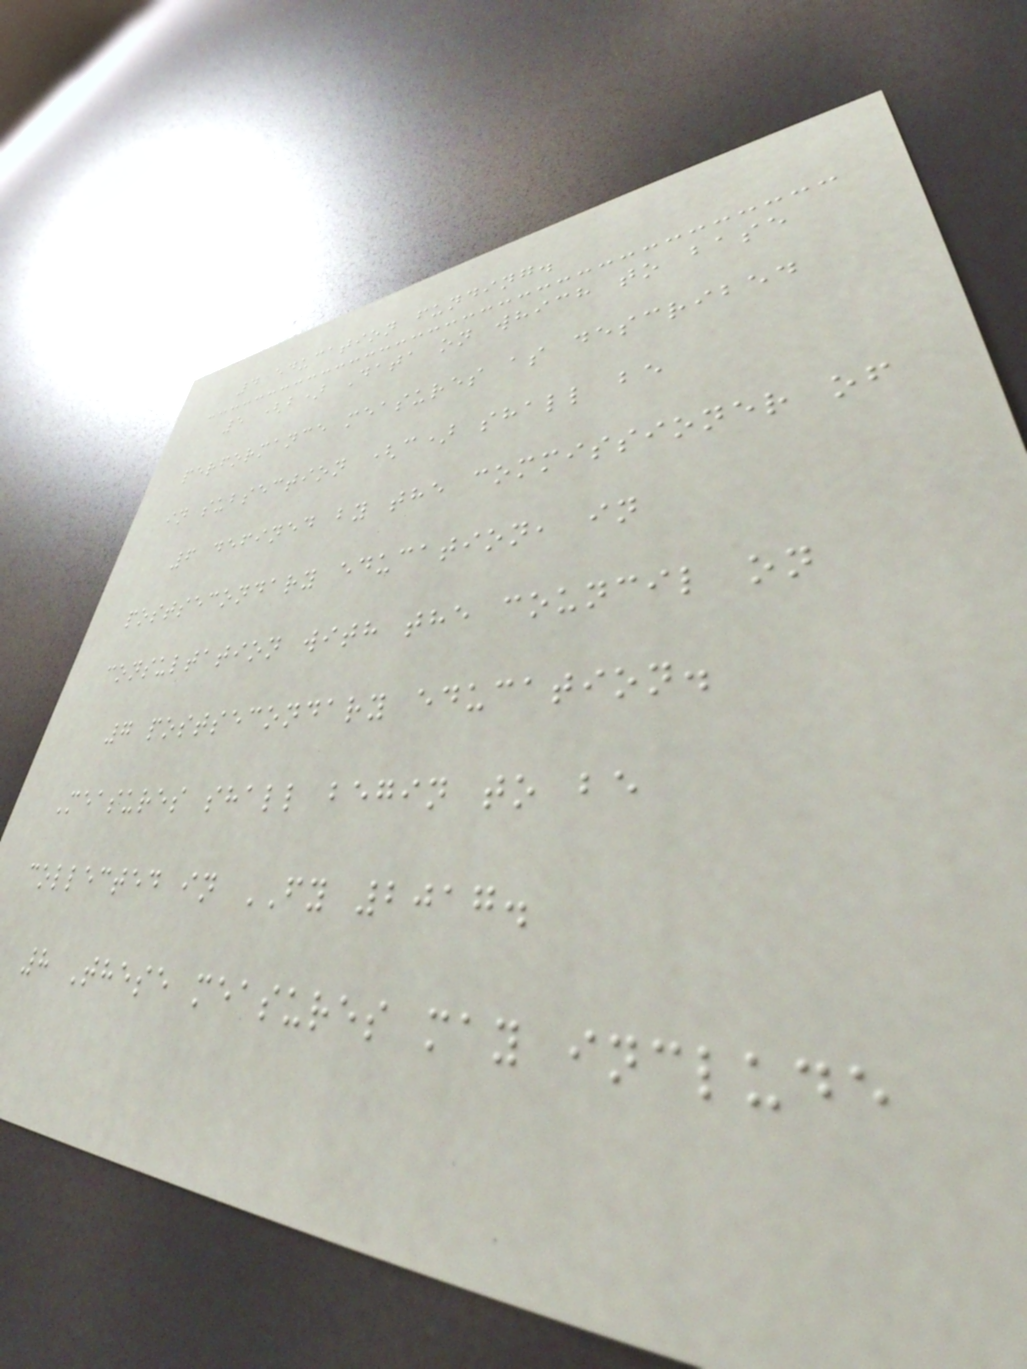4 education funding.
5 (b) Data on which to base
performance measures as described
in subsection (c) shall be
6 defined by the commissioner of
postsecondary education, in
consultation with the council on
7 postsecondary education.
Measures shall begin to be
collected in FY 2017.
8 These measures may include
